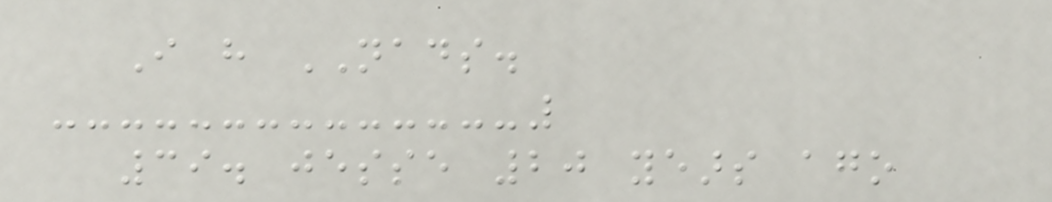I have NADS.
39. jesse 20 years ago
